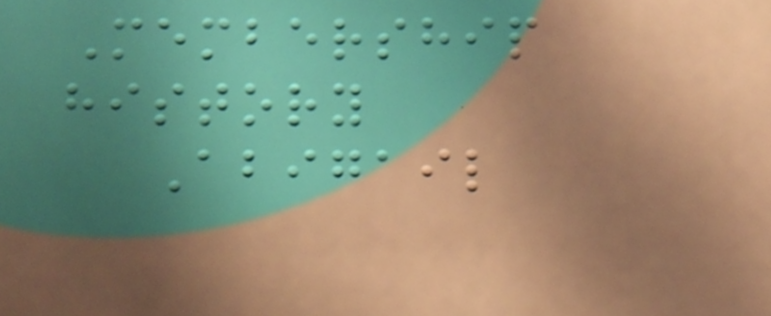Membership
history
Abigail
